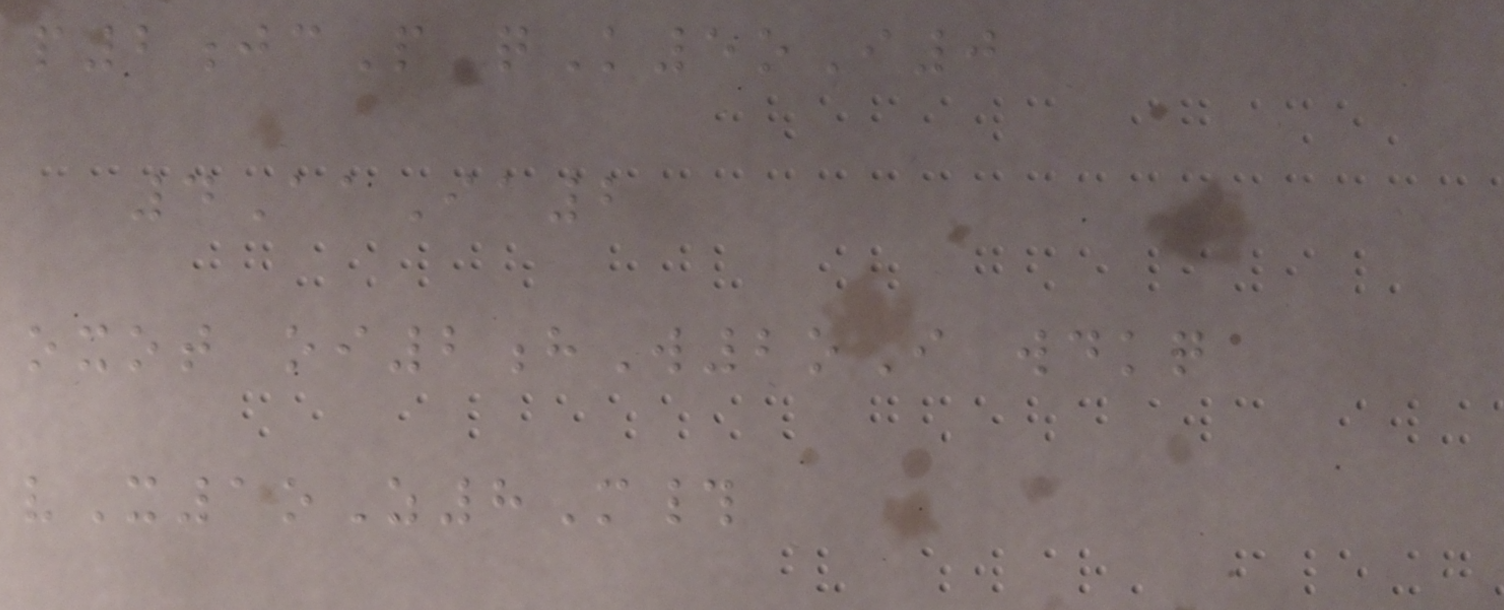p2jcP qK5oI0
4AaIa2
oxot oi2hW2oI wdkq
vX1oZ8M#
